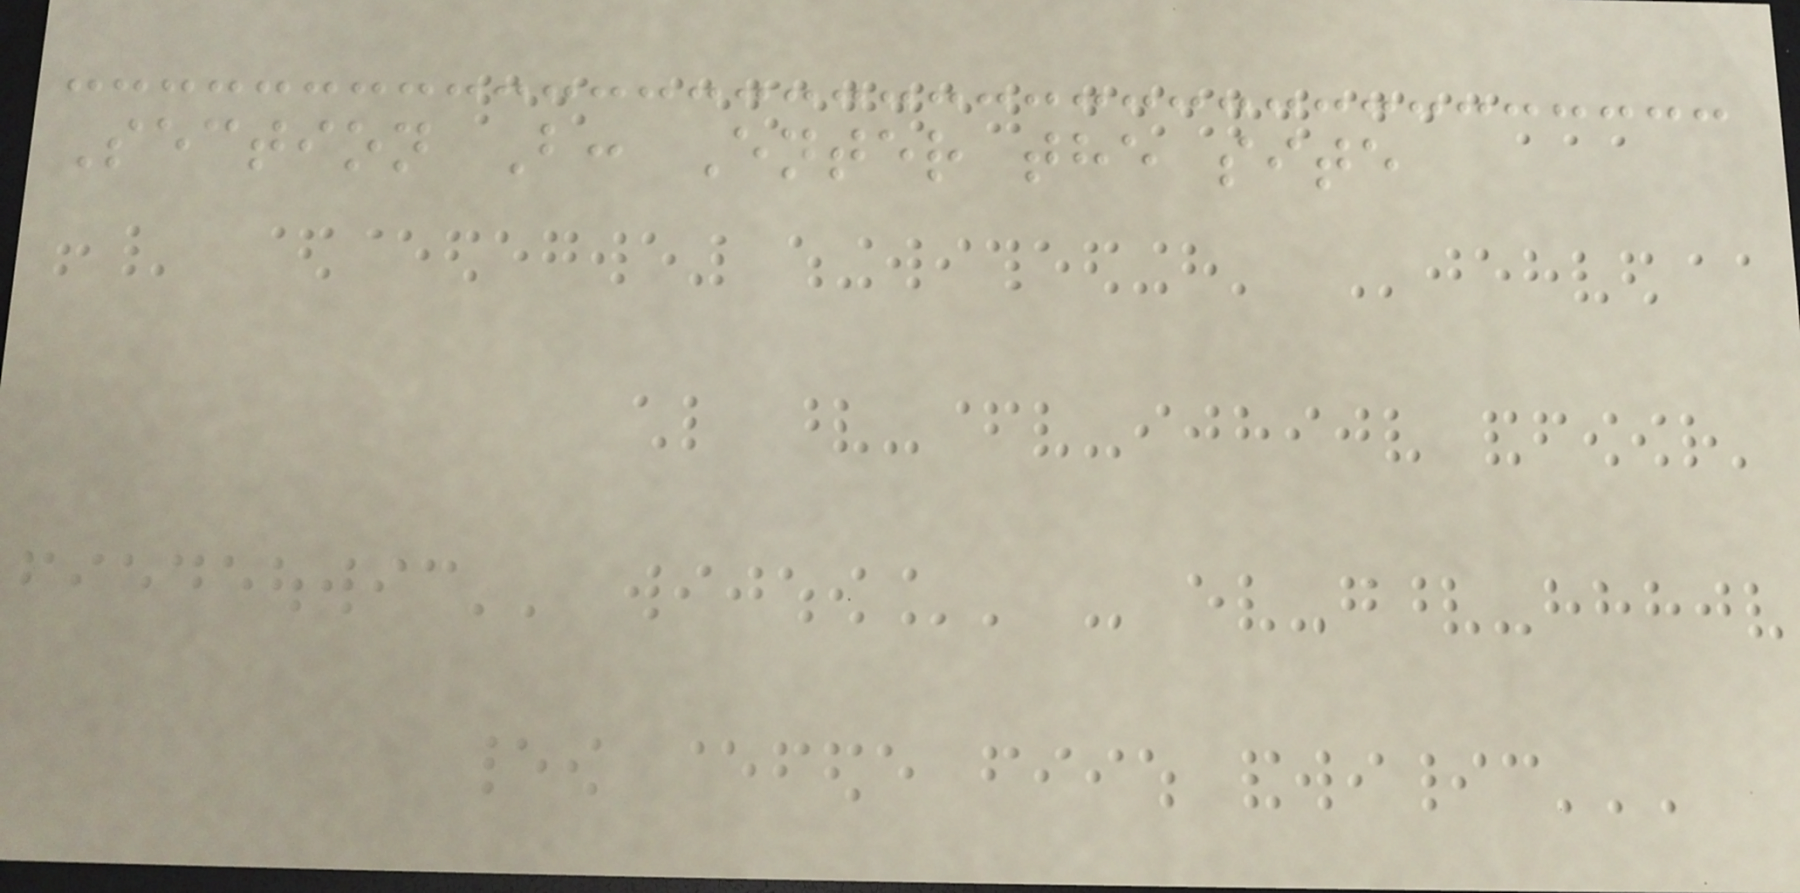Section B: Enter the site
